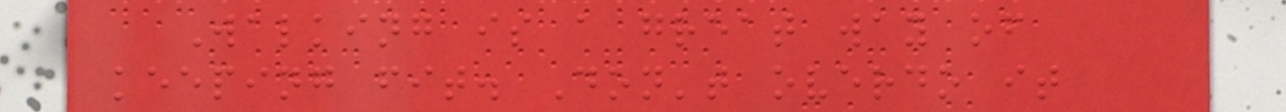Walking is a great way of
keeping fit. Don't overdo it
